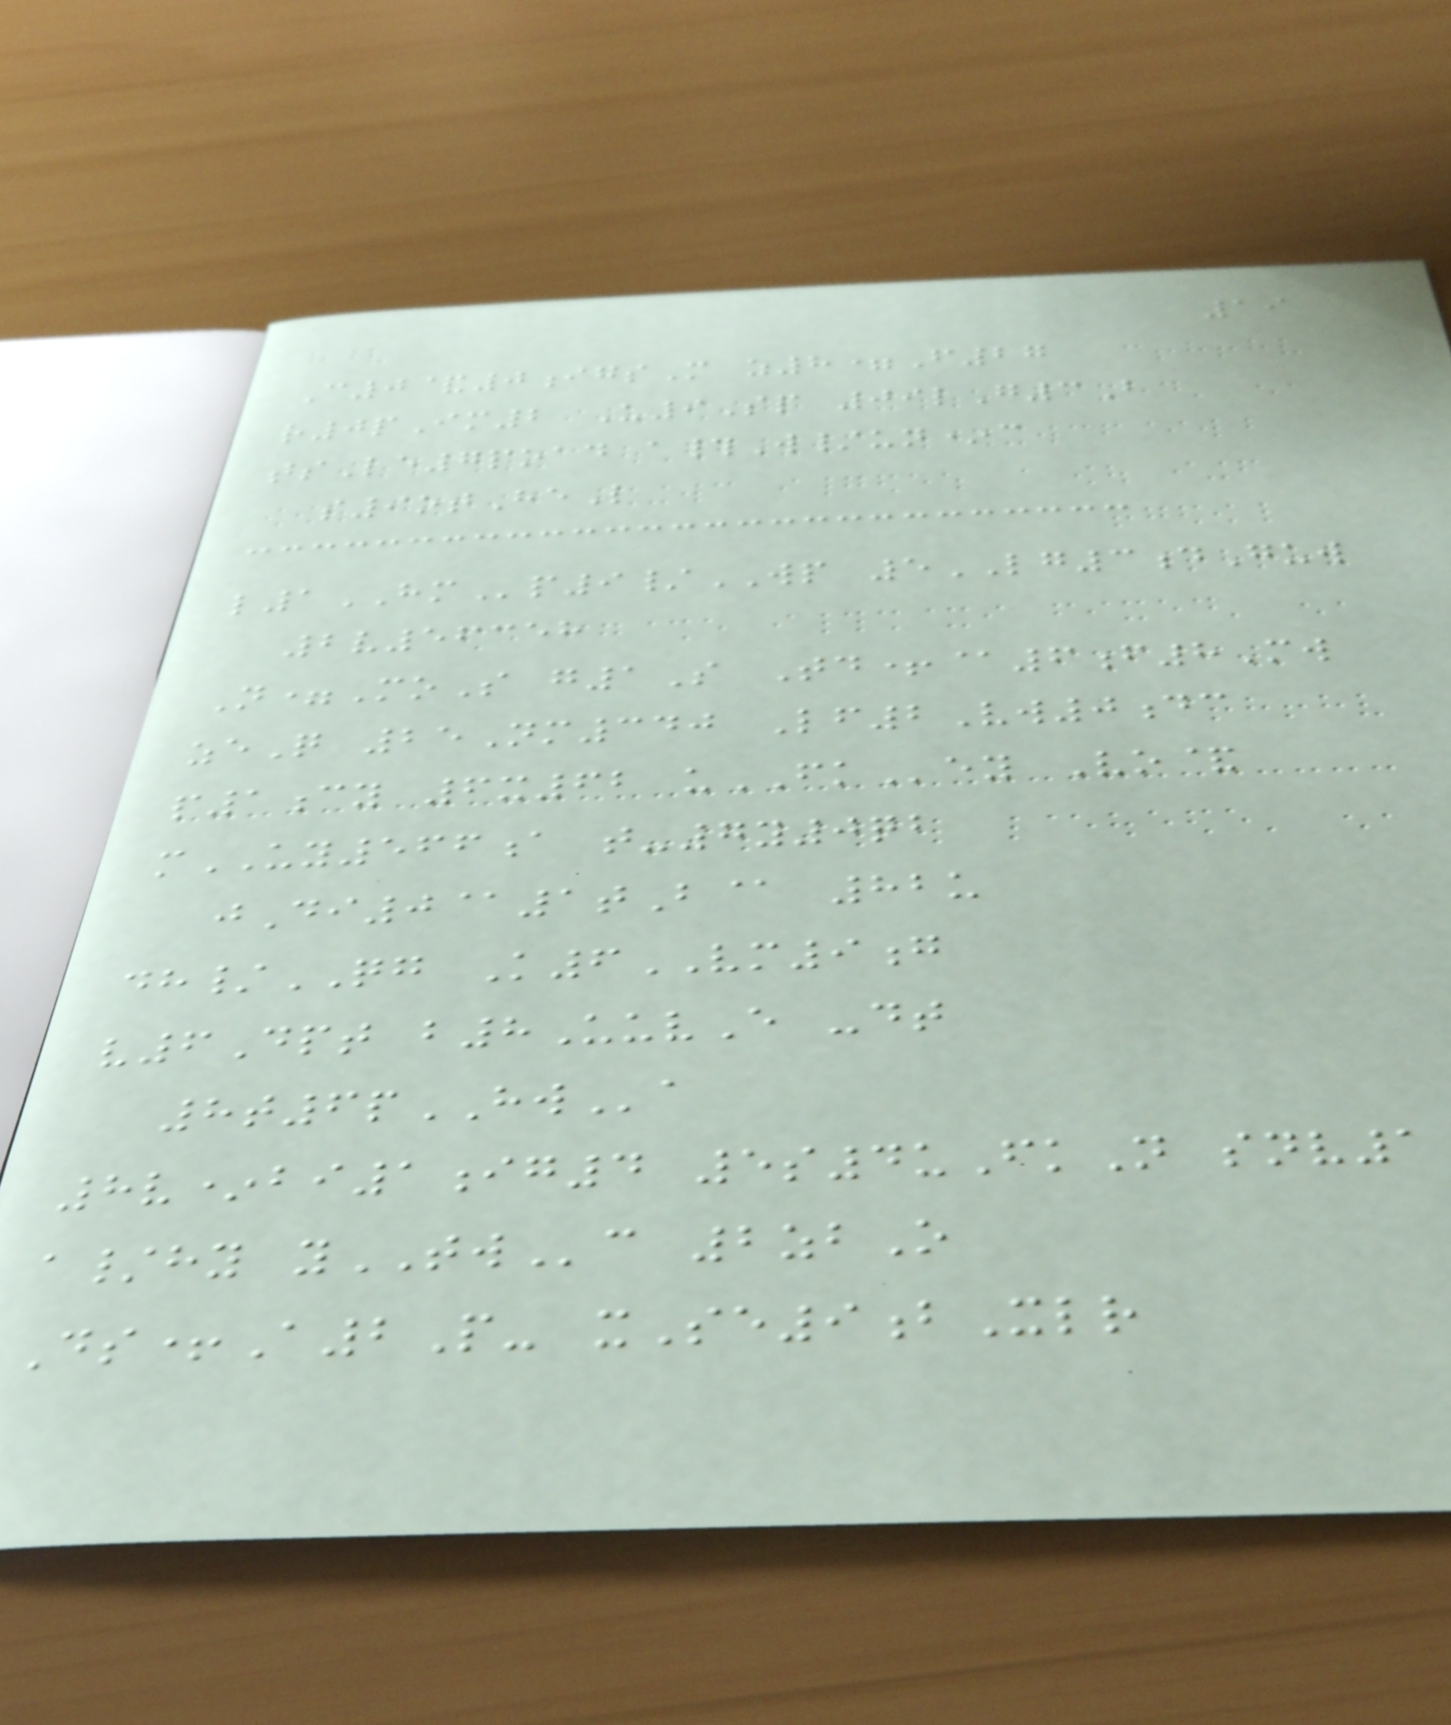19
C0&0igsM z8=F27
r0pIm2 U9Sp 09lG3B
tsLe7poad a#W/un*c
s9otHeL
l1HMp9/WP 5LG3dGuw
2v56358
N=MoS g1S Td+@6f8Mw
zeQ 25Nm340 Lf2Vw0dc
p1cy 6x62 uFKey Vo&
mUY566a t-7y0qb
jDi0@1tB@ 82u
dh/QG K6VM9g
v6Dpt b8UuvE -dt
8t6pHWa
8v*bi1ig4 5s4uFkN snv1
a/hy yTWc 2zbO
Ds+A2P- xSe9bXlr
